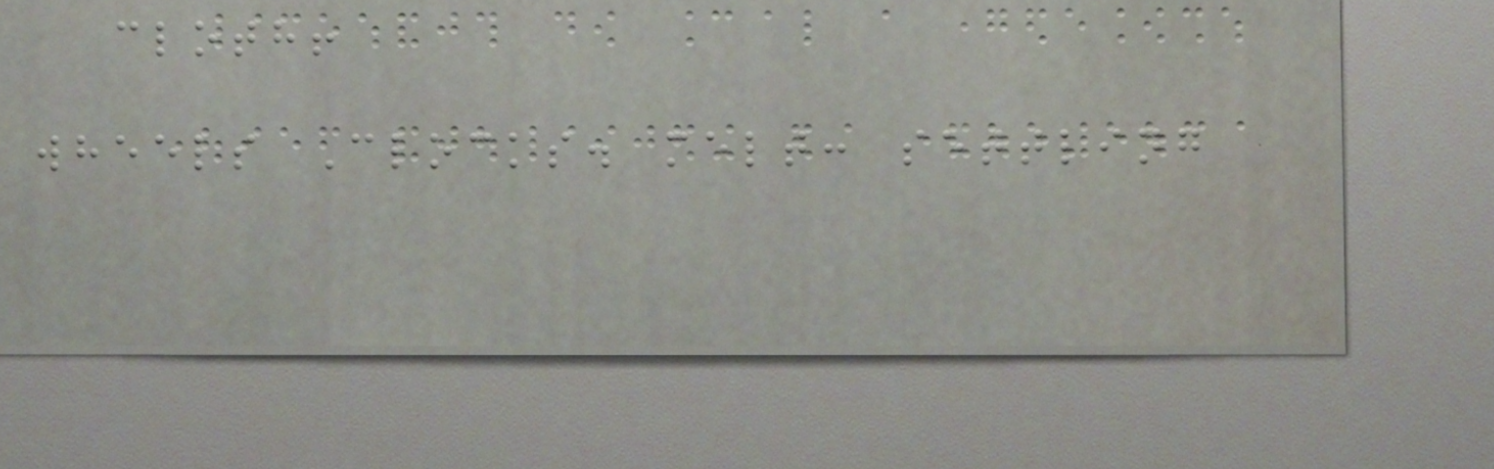cloth!
wheels Clocks. melt: settling
